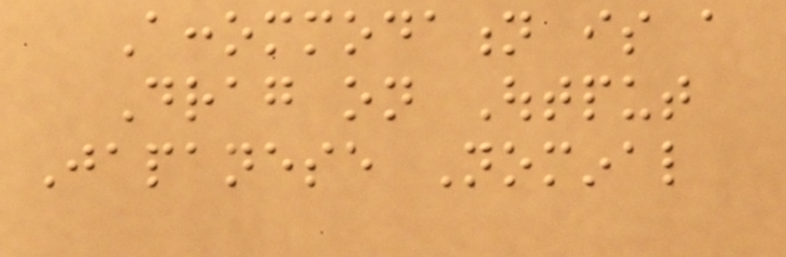Accommodation is a
Drag on Output
Japanese Nominal
